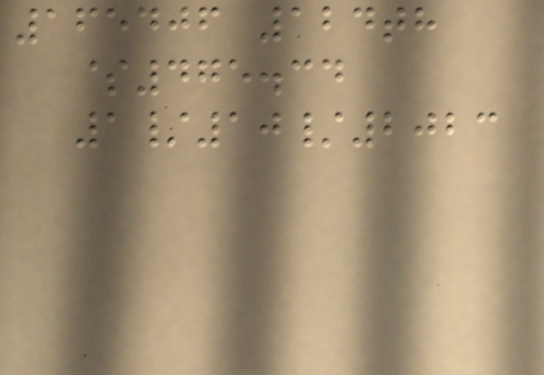165406 124th
$475.34
1/10/2023
